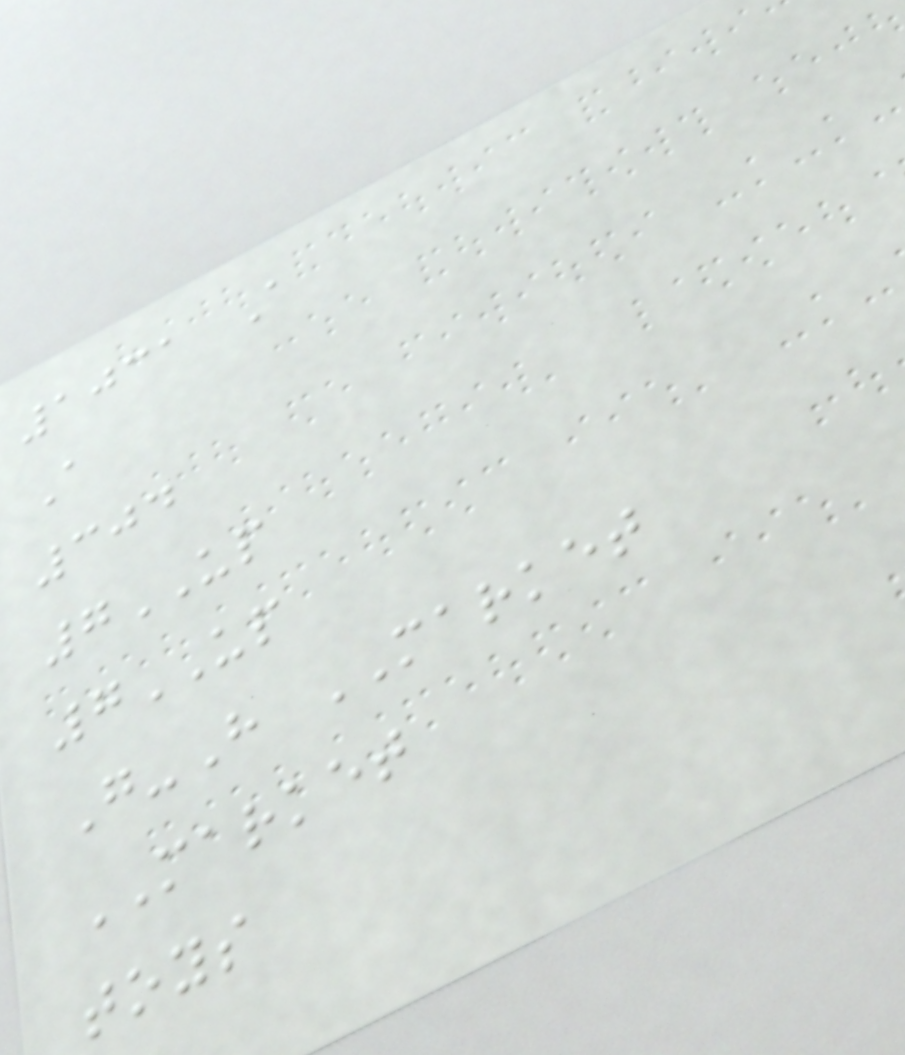1031 A
A
304
7UP
7UP
G-H MARKET
MARKET
toys
